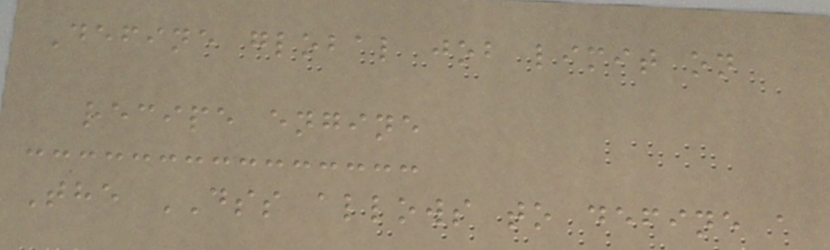Define global job limit on
recipe engine
The DSS allows to define a
